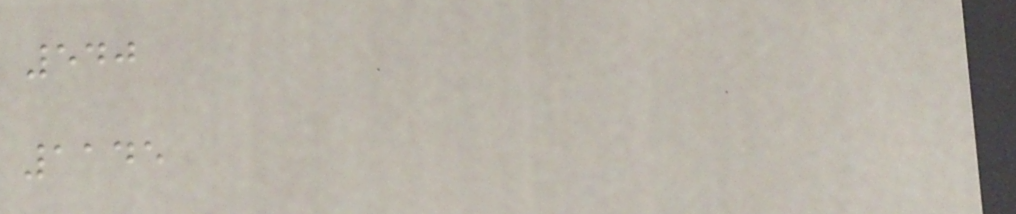540
1145
